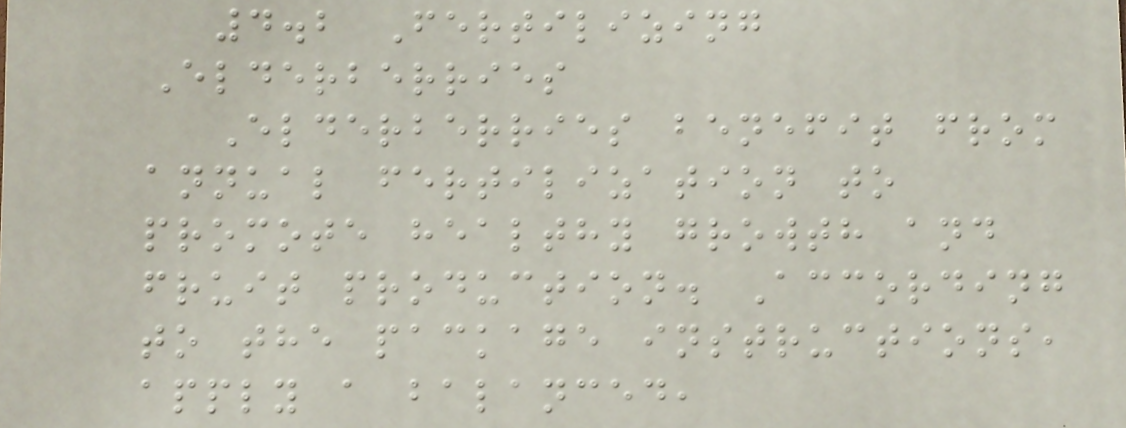4.2 Fertilizing
Elderberries
Elderberries benefit from
annual fertilization to
promote healthy growth and
fruit production. According
to the package instructions,
apply a balanced,
